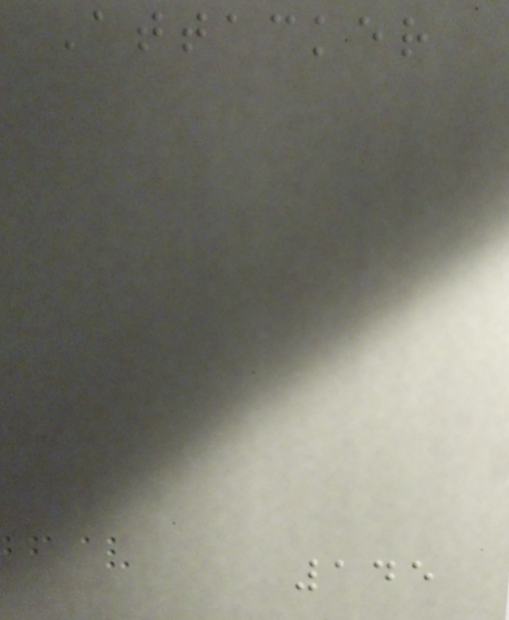Attacker
145
